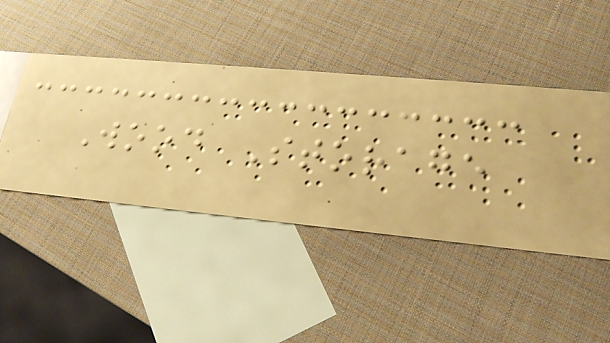Wood Storage
